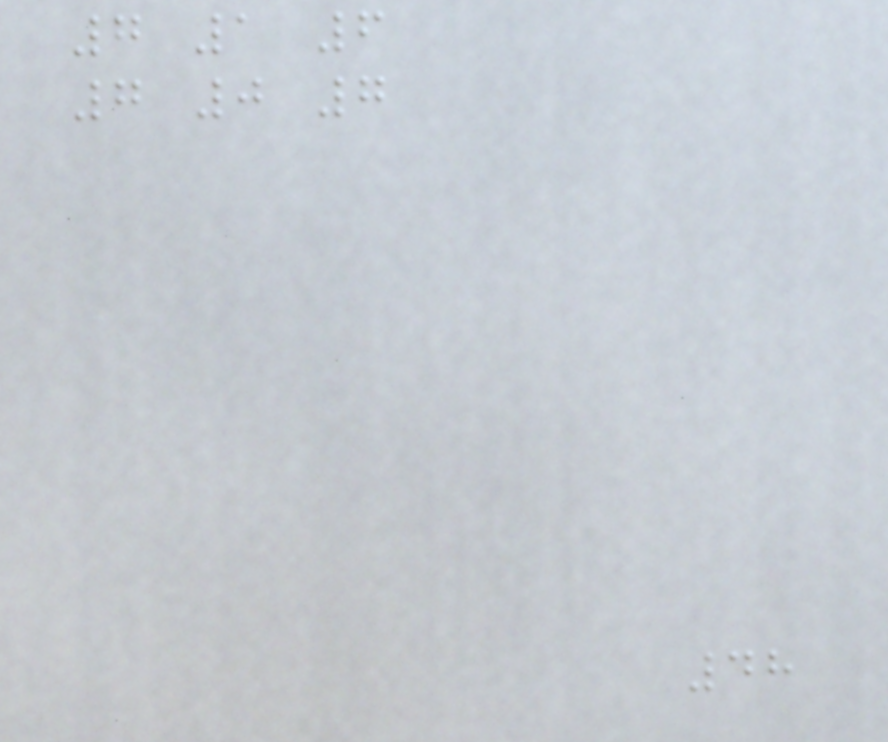7 1 6
7 0 7
48
